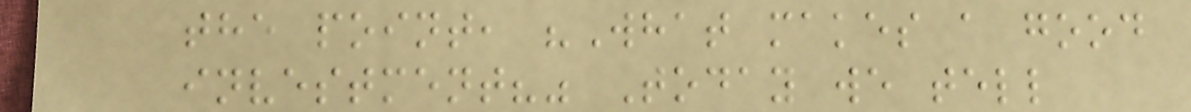the point, "What makes a good
investment?" Today we tell
